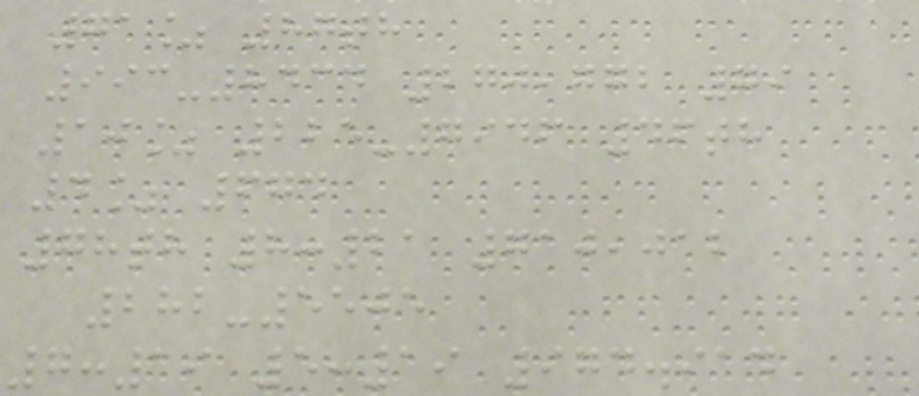71% 87th
993-8434 270,772 79
10% 225-7946 46th
4% 674
78th 8:21 710,012
282-5505
7:19 5:19 974.914
